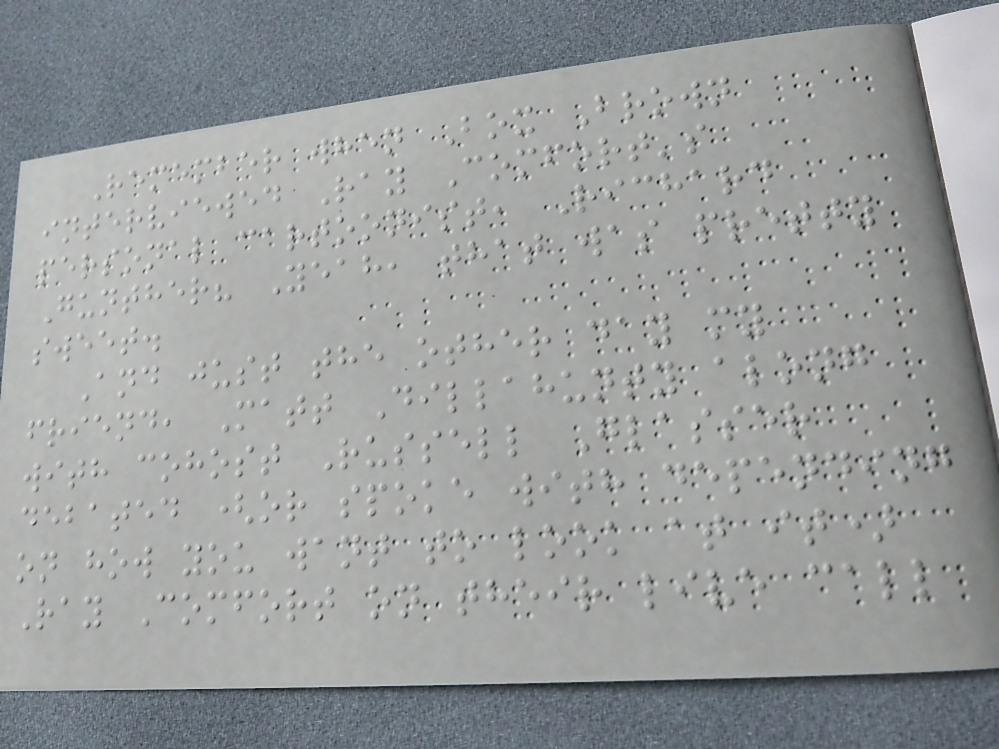Remember when Box Brown
interviewed Ray Comfort's
personal cartoonist, Richard
Gunther? Yeah, that was pretty
sweet.
And just the other day my
friend, Matt Dillahunty along
with cohost Russell Glasser
debated (or spoke with depending
on how you want to look at it)
Ray Comfort on their live call
